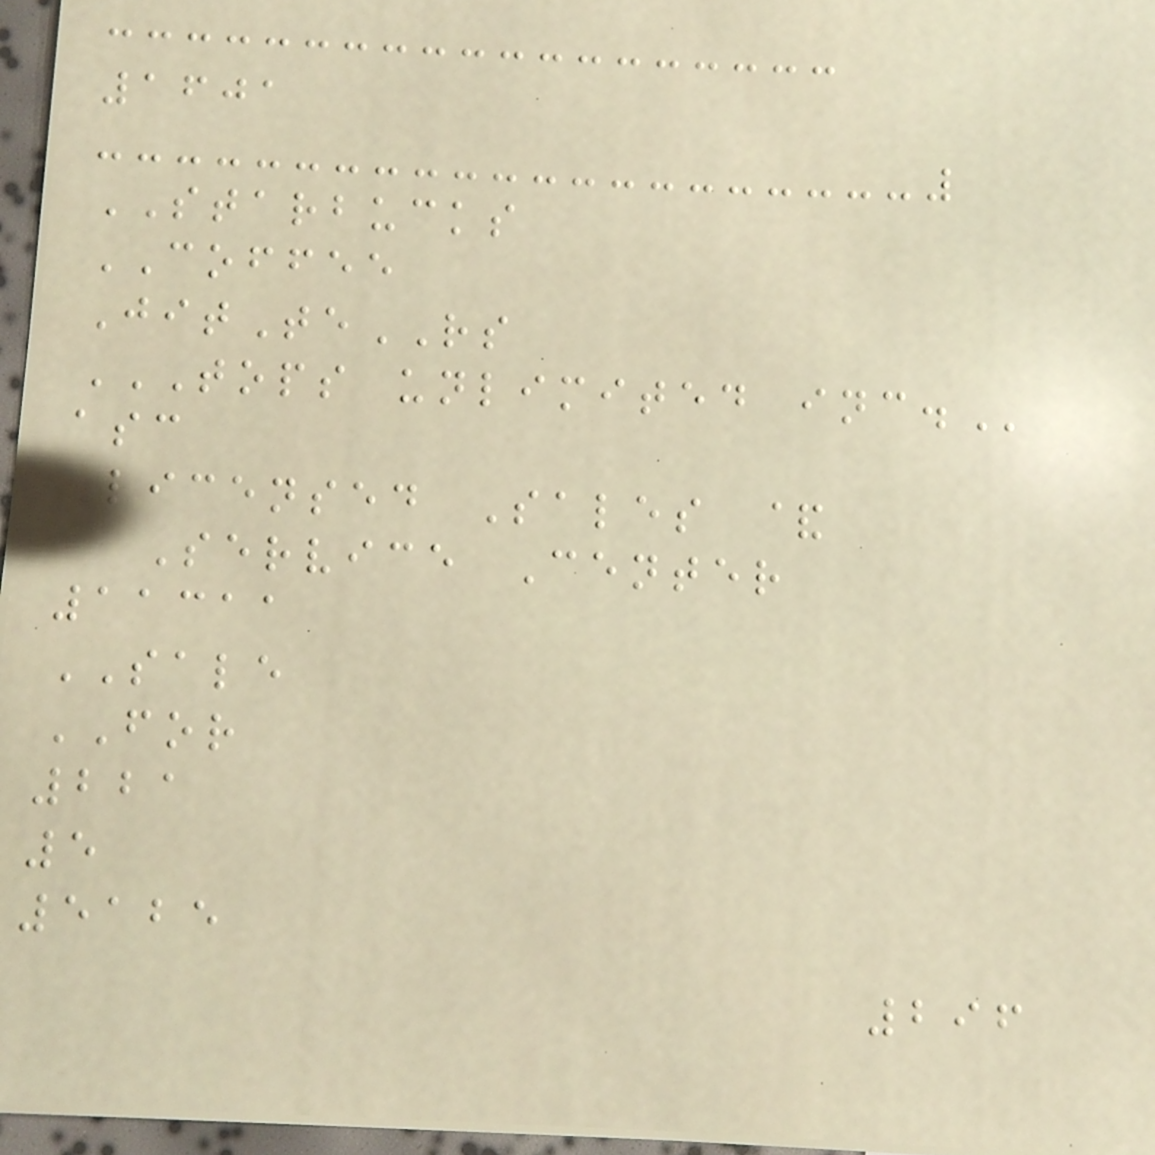1601
STARBUCKS
COFFEE
JitTeRS
TOPS UNLIMITED INC.
asc
Licensed Sales &
Service Center
11311
SALE
FOR
221
5
5125
296
